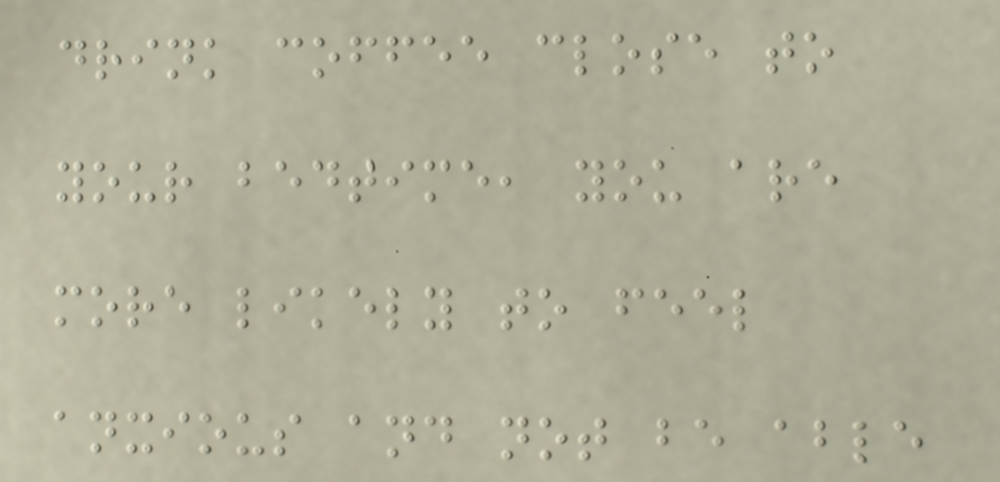drink coffee close to
your bedtime, you are
more likely to feel
anxious and not be able
